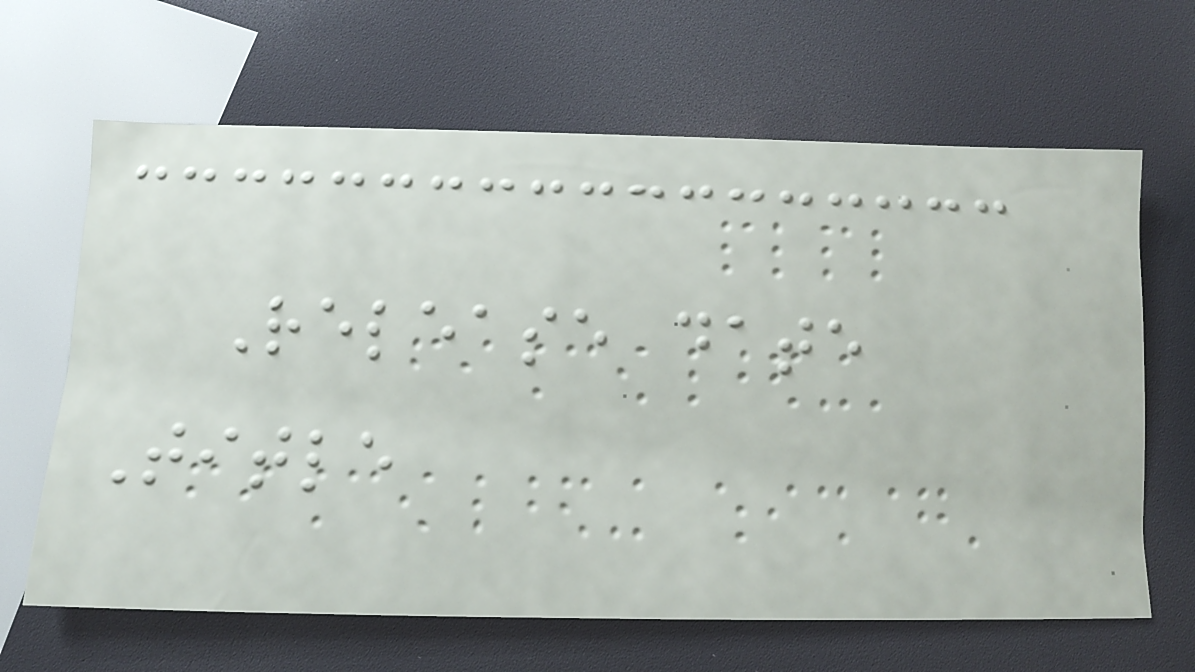Release date
Title
